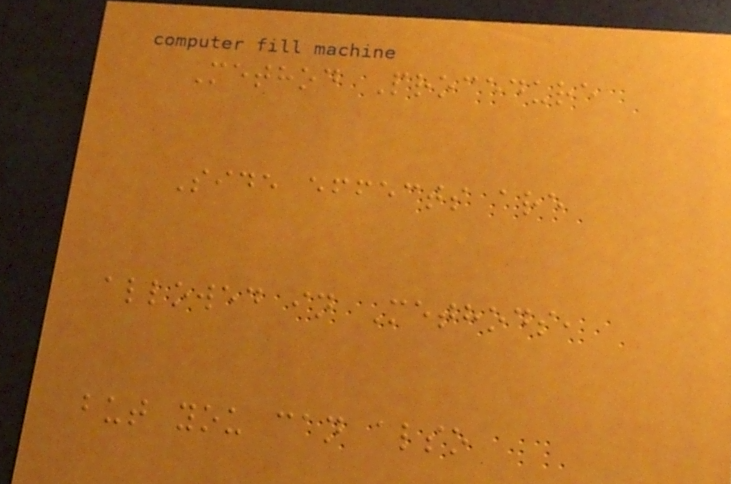Method Procedure
Side effects are
allowed in Methods,
but you can also
